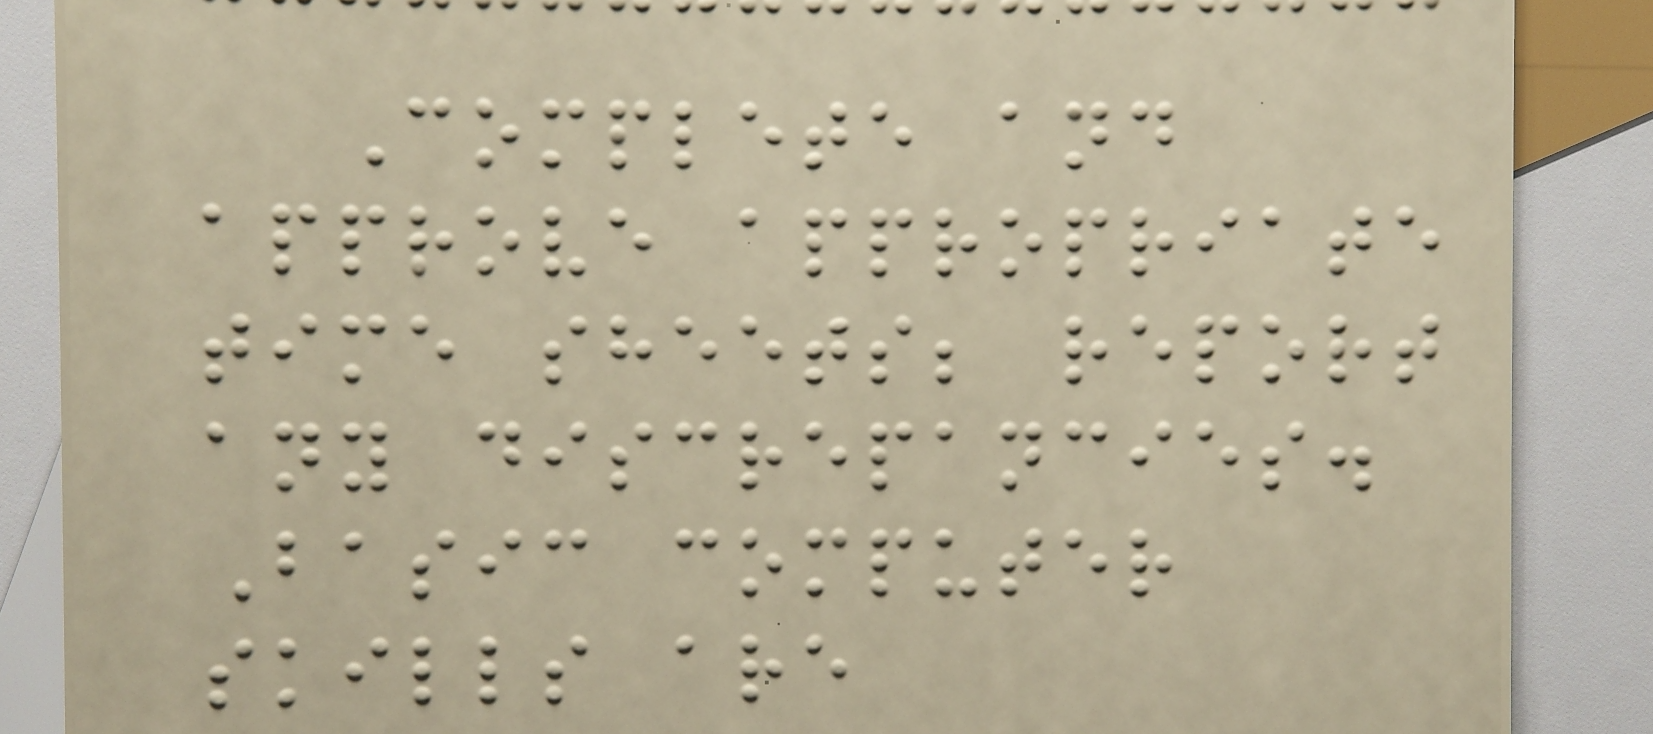Complete and
approve appropriate
time sheets; report
any discrepancies.
Basic computer
skills are
